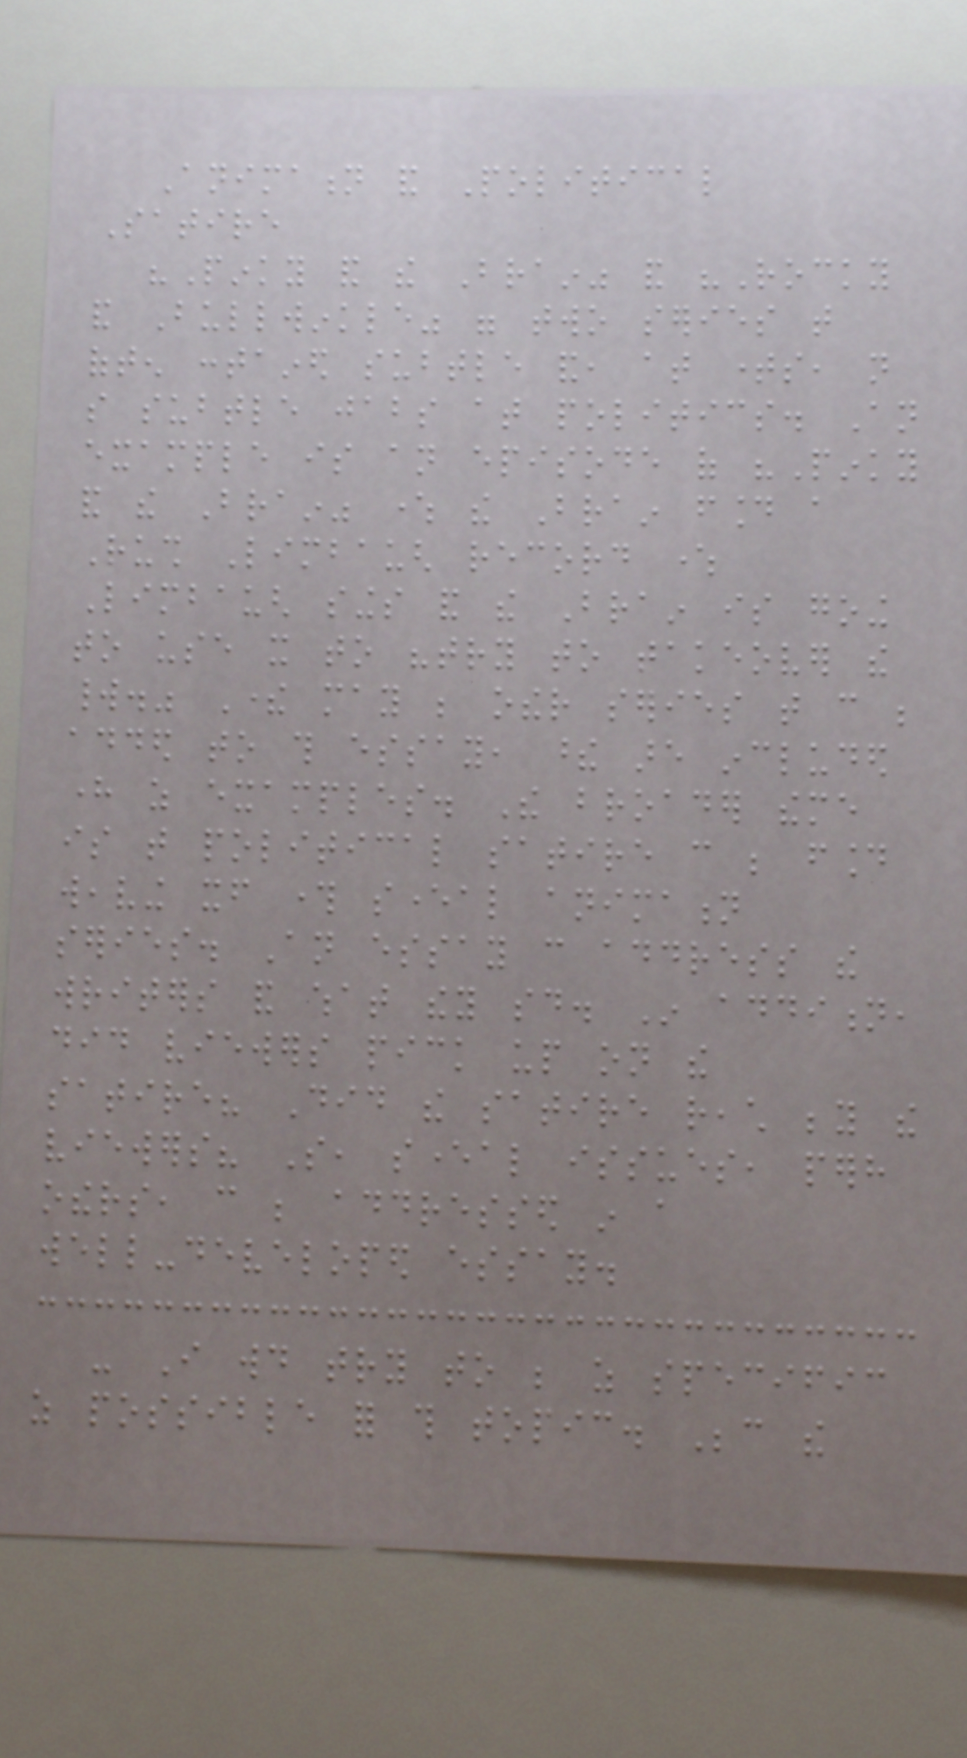Animation and Political
Satire
"Pinky and the Brain" and "Rocky
and Bullwinkle" were two series that
often contained subtle and, at times, not
so subtle jabs at politics. An
example is an episode of "Pinky
and the Brain" where the Brain found a
Rush Limbaugh record where
Limbaugh sings and the Brain is going
to use it to "try to takeover the
world." There may be other series that can be
added to this essay, these are included
here as examples. The broader theme
is that political satire can be found
weaving itself through several animation
series. An essay can address the
writers and what they said. In addition,
did viewers pick up on the
satire? Did the satire reach beyond the
viewers? So, several issues, perhaps
others, can be addressed in a
well-developed essay.
- I would try to be as specific
as possible for this topic. Because the
